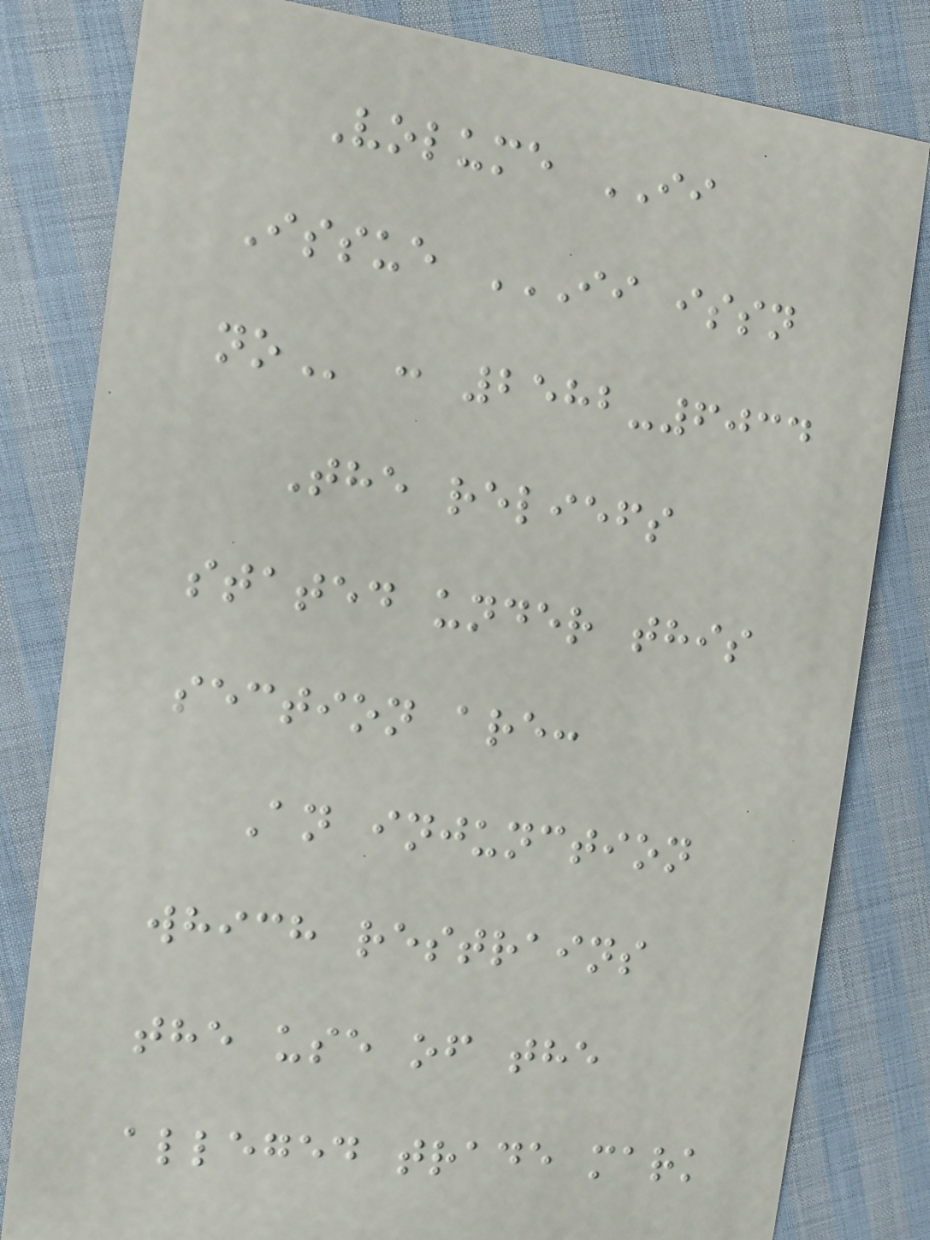Volume II
Issue II ISSN
NO : 2582-6034
The reliefs
stated under this
section are:
An injunction
which restrains
the use of the
alleged trade mark
